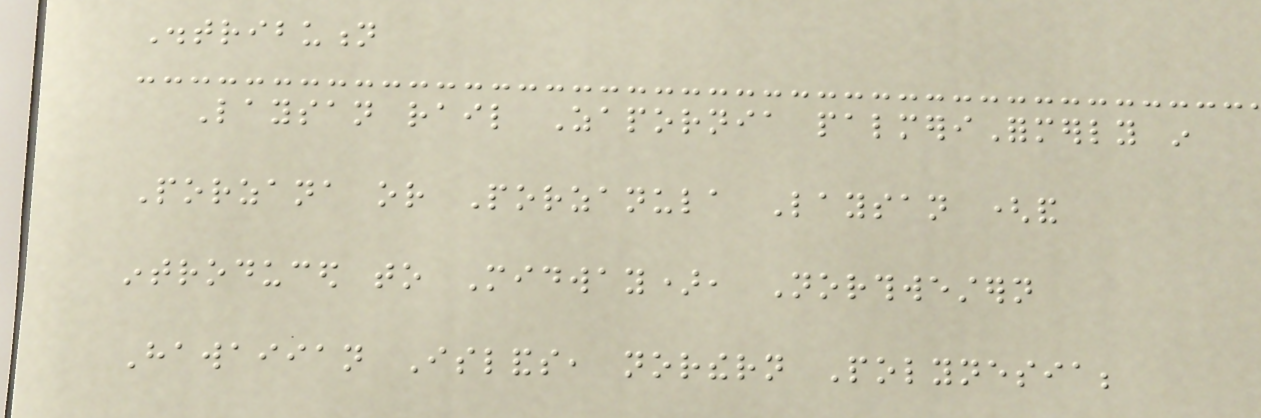Distribution
Laysan rail Zapornia palmeriFormerly in
Porzana or Porzanula Laysan (and
introduced to Midway), Northwestern
Hawaiian Islands, northern Polynesia;
